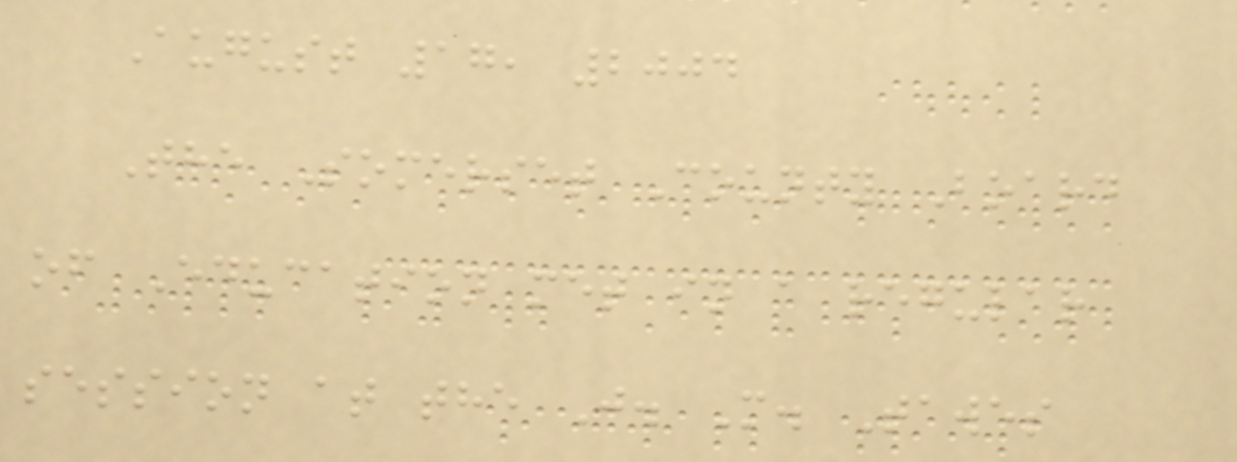August 17, 2004
The Somerset County Board
of Education met in a regular
session at the J. M. Tawes
